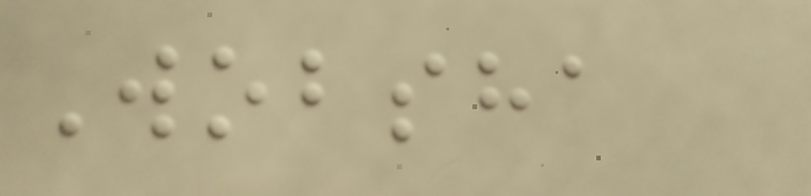Wobsha
